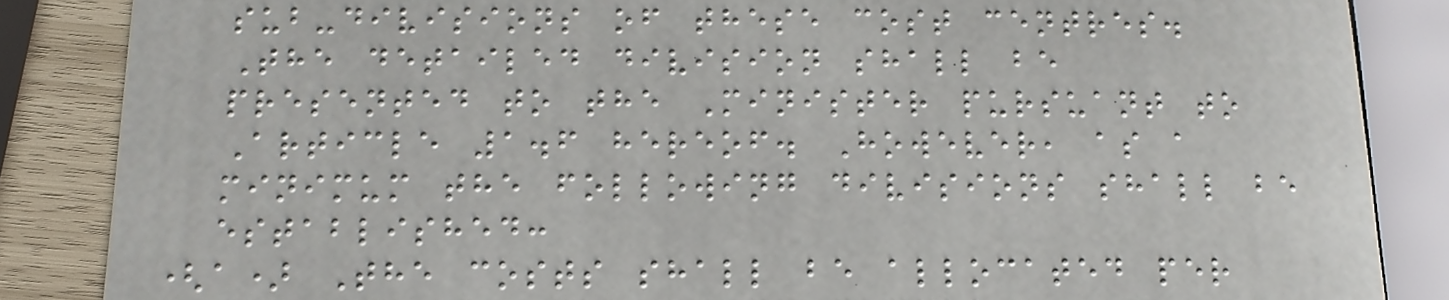sub-divisions of these cost centres.
The detailed division shall be
presented to the Minister pursuant to
Article 1.6 hereof. However, as a
minimum the following divisions shall be
established:
(a) The costs shall be allocated per
